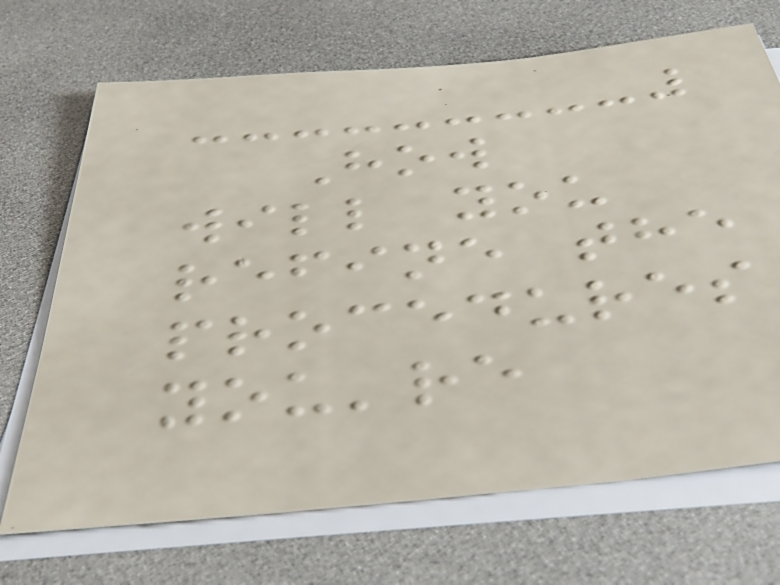How
will you
refine the
procedures
you're
